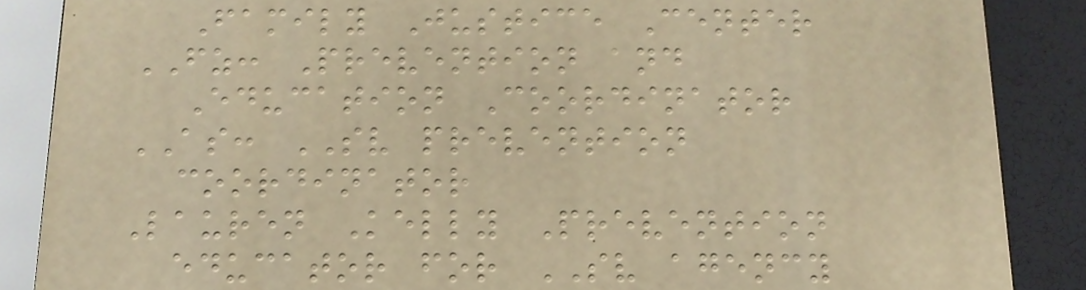Family Justice Center
FZ: Prevention and
Education Coordinator
AS: SV prevention
coordinator
Lauren Kelly Prevention
educator for SV agency
